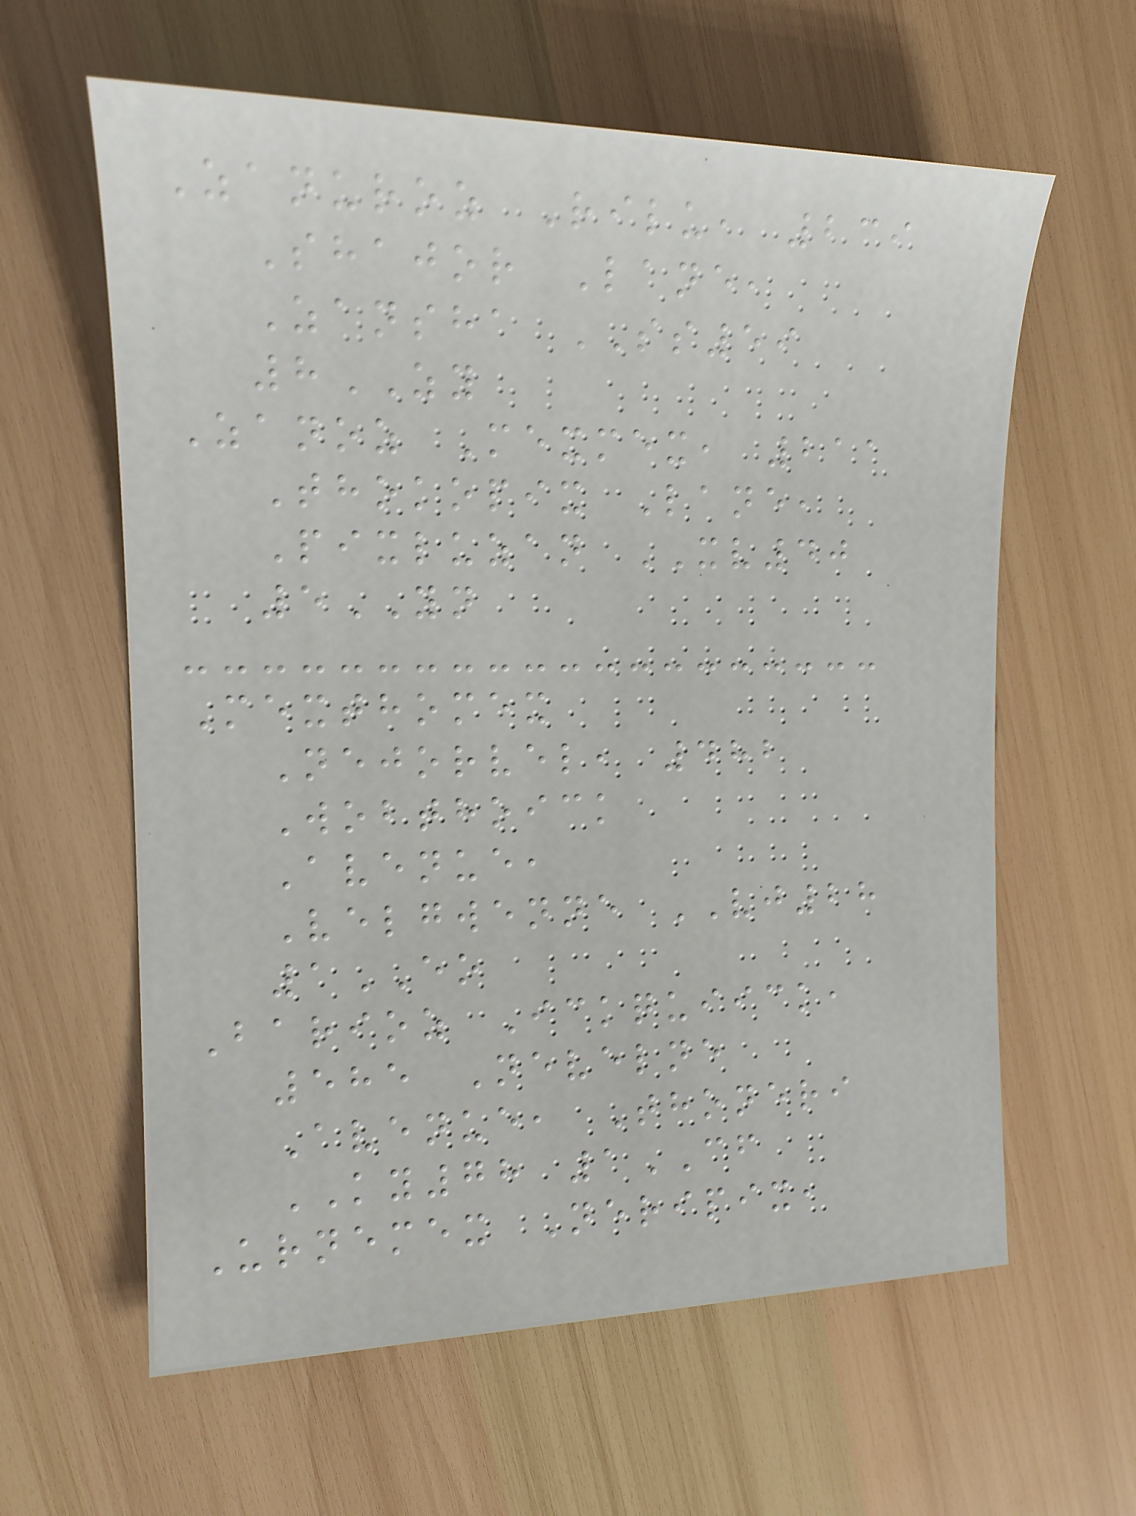Zanuroz Rilu, 239
Shajor Lane,
Zansha SS59
8ZY
Zanoz Mexmex, 211
Thokopix Lane,
Pixluzan XV40
5YN
Mexthomex
Nejorvel, 482
Wobthoick
Avenue,
Velgwenne VJ28
1EO
Barioz Ickquiick,
585 Nevelne
Avenue, Thoneri
KY78 1CF
Urnemex Neripix,
